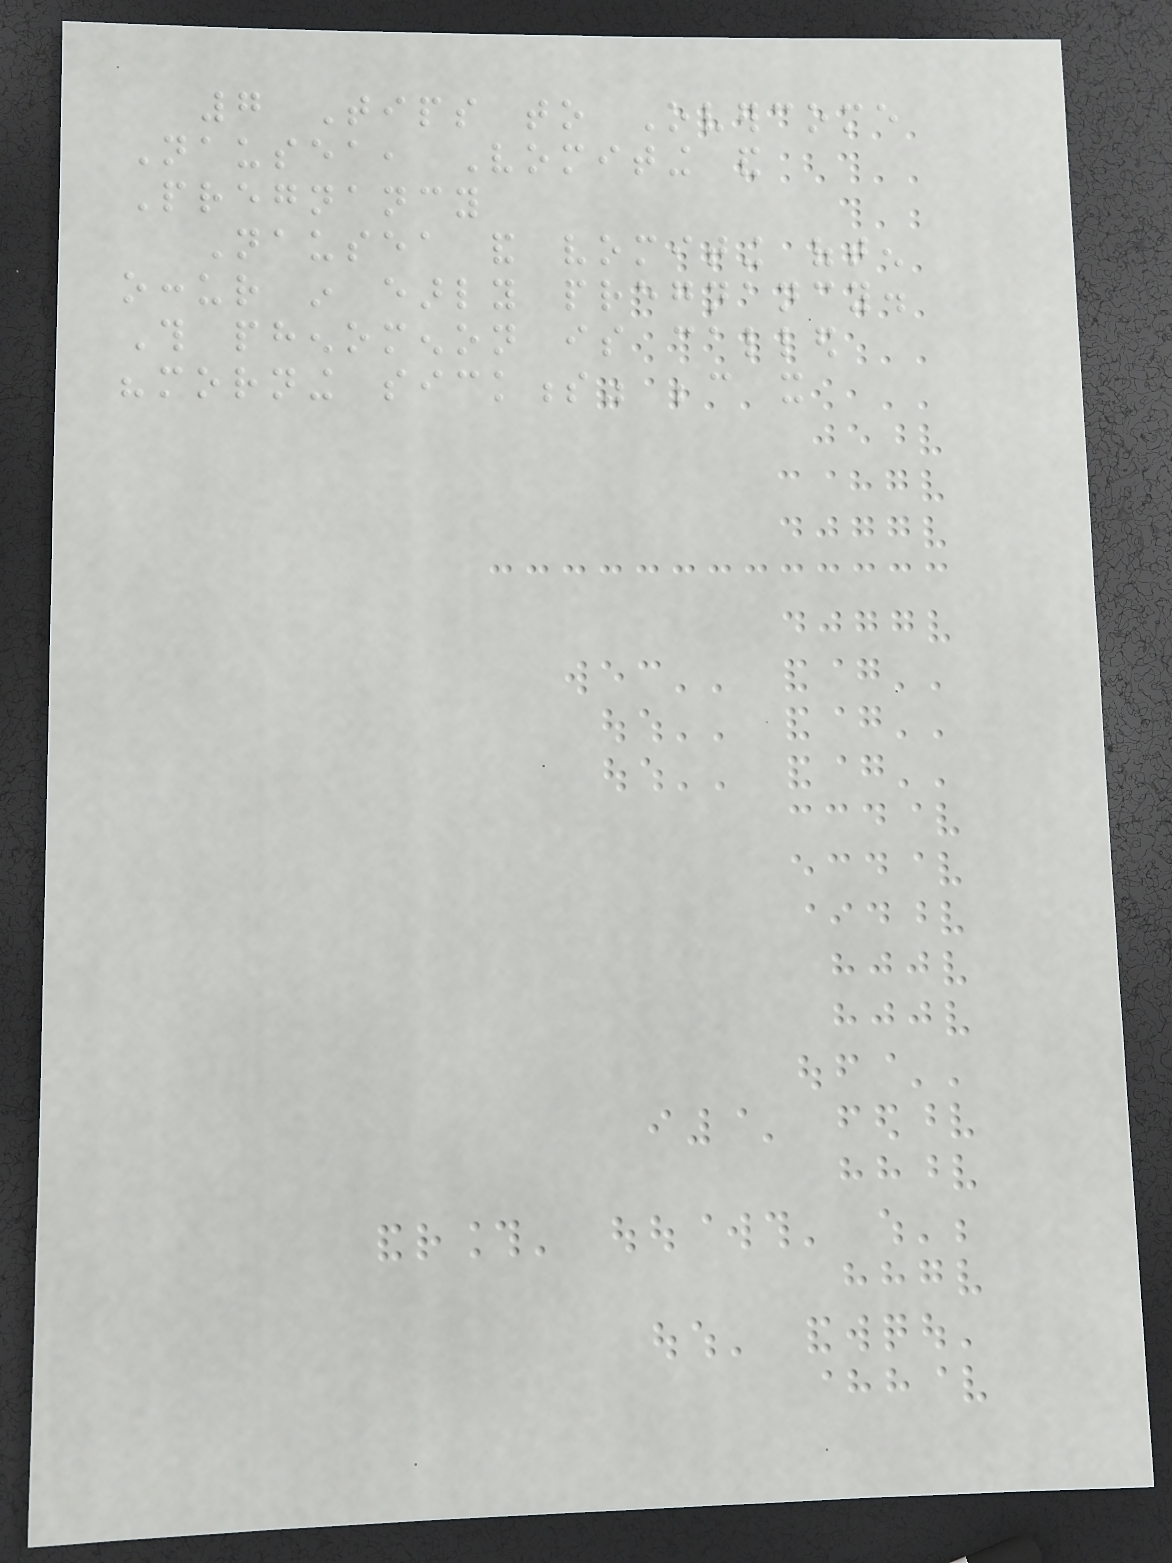7 Tips to Overcome
Nausea, Vomiting and
Pregnancy
Nausea and vomiting often
occur in early pregnancy.
This phenomenon is called
"morning sickness" because it
